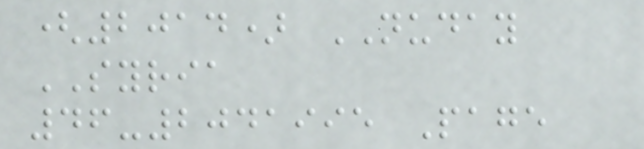(2014) NUDAY
SYRIA
46-2041995 Page
